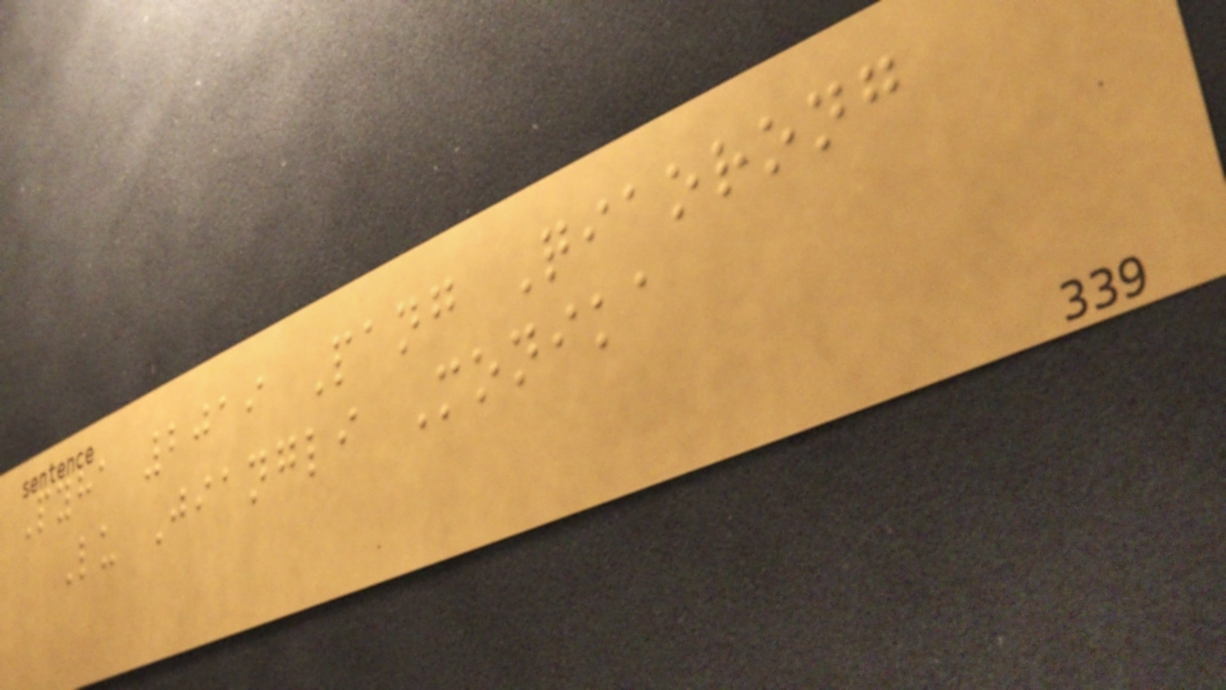Pyha 2019 Pang Qiaorong
Lu Jiangli Monika
